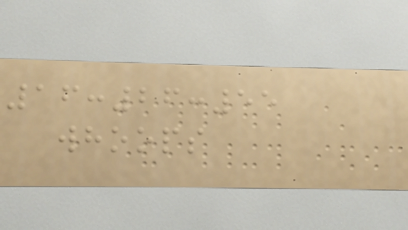16:26:55
whoops
